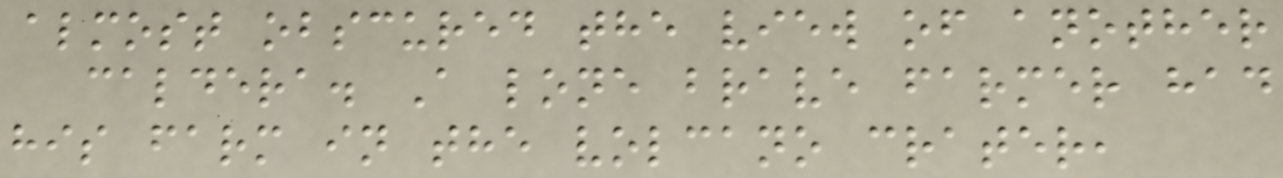almost obscured the view of another
caldera. A lone brave farmer had
his farm in the volcano crater,
